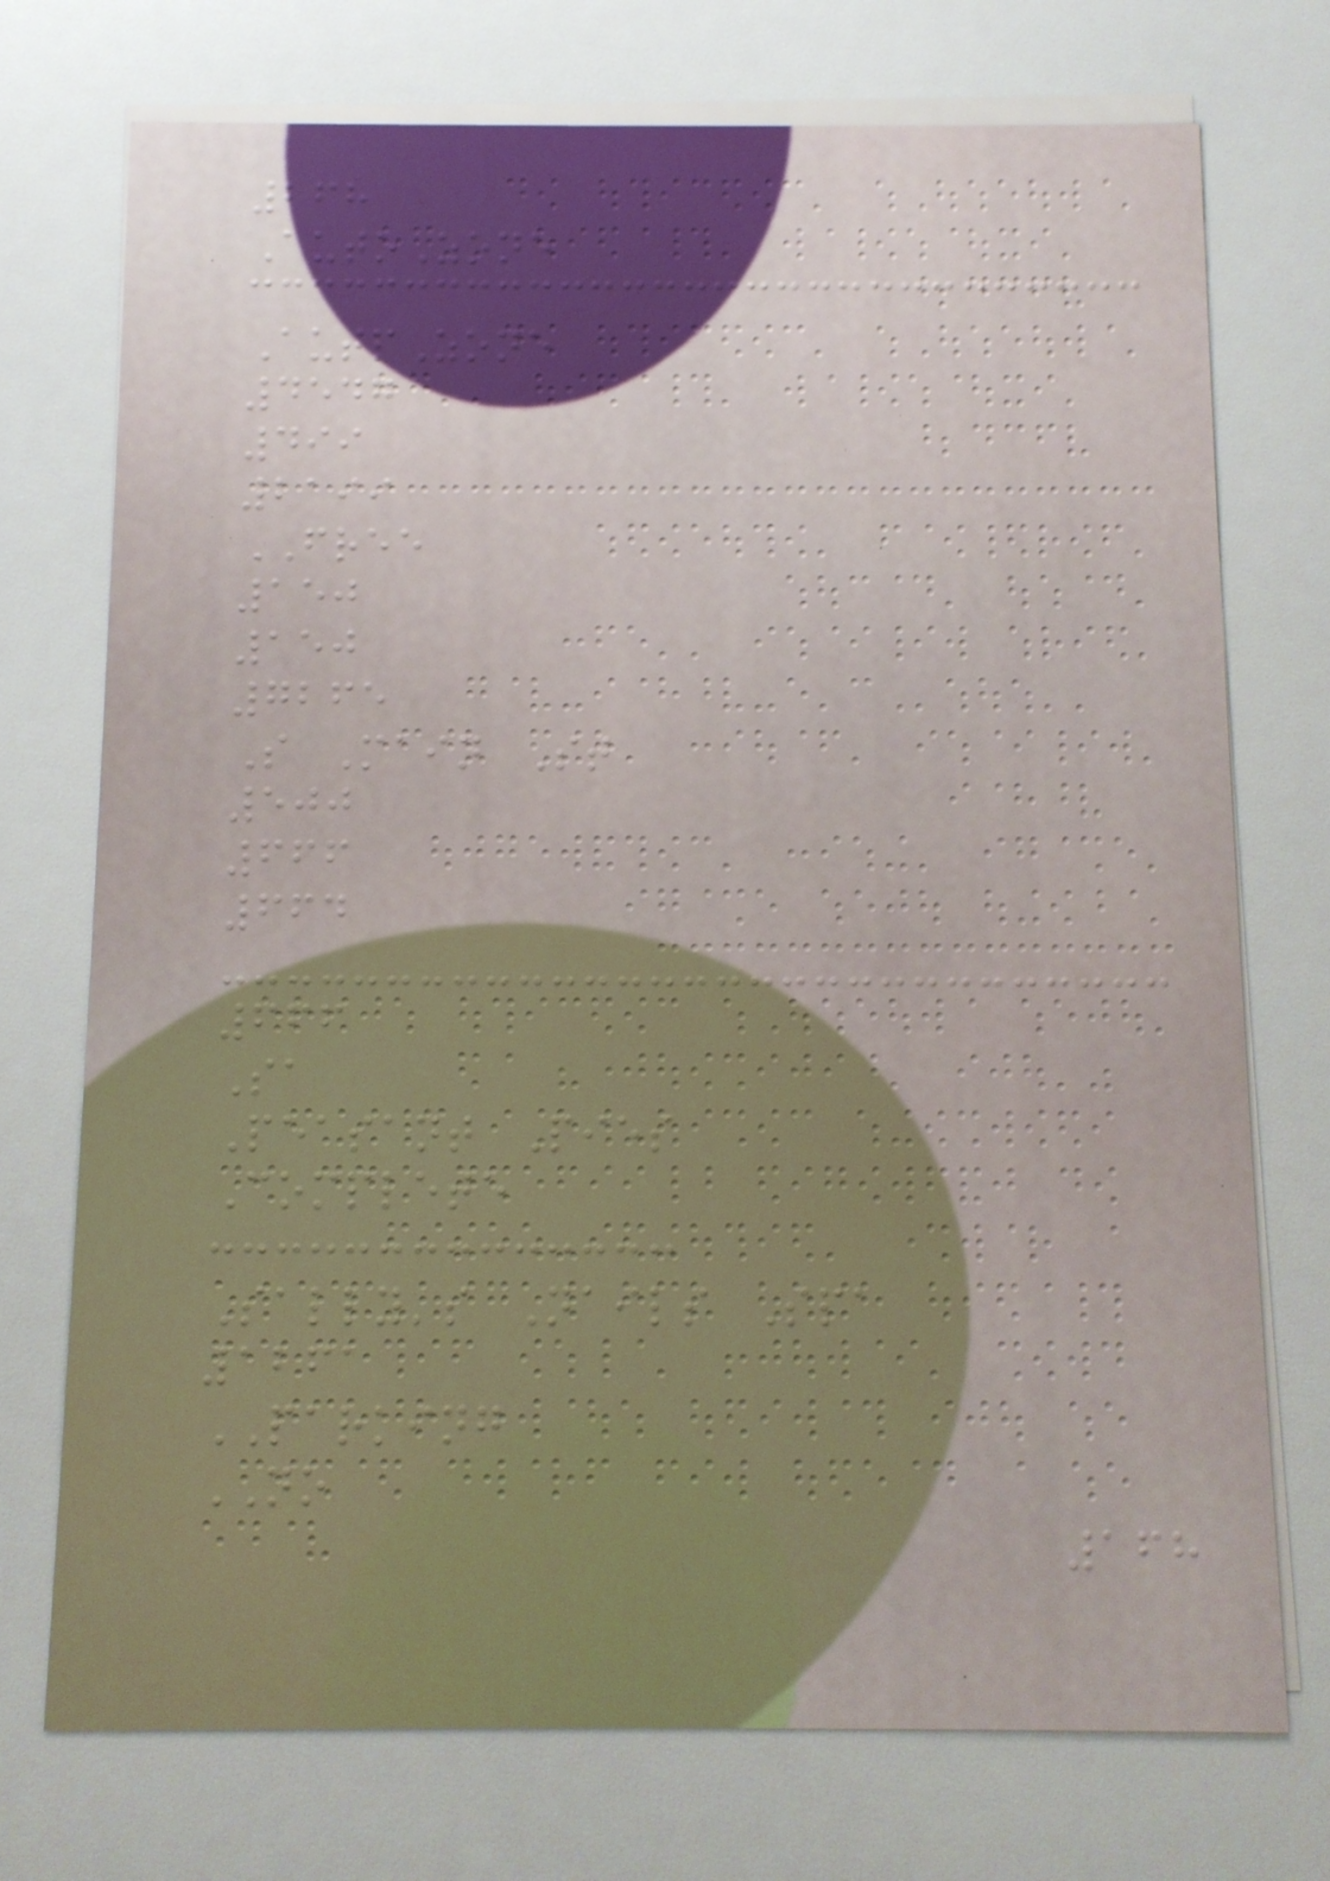268
AutoZone
AutpZone
4547
499
2199
FREE
150
150
7265
S Main St
500
666
664
666
Sa
Peasant Pies
Complete
Sally's Nails Spa
1261
PARKING
NO
168
